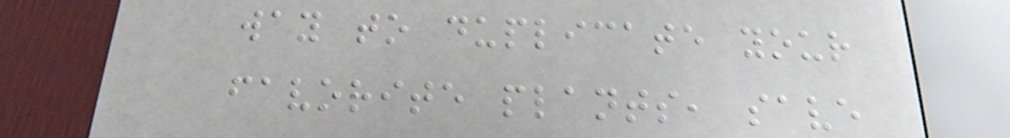way to duplicate your
favorite plants, save
